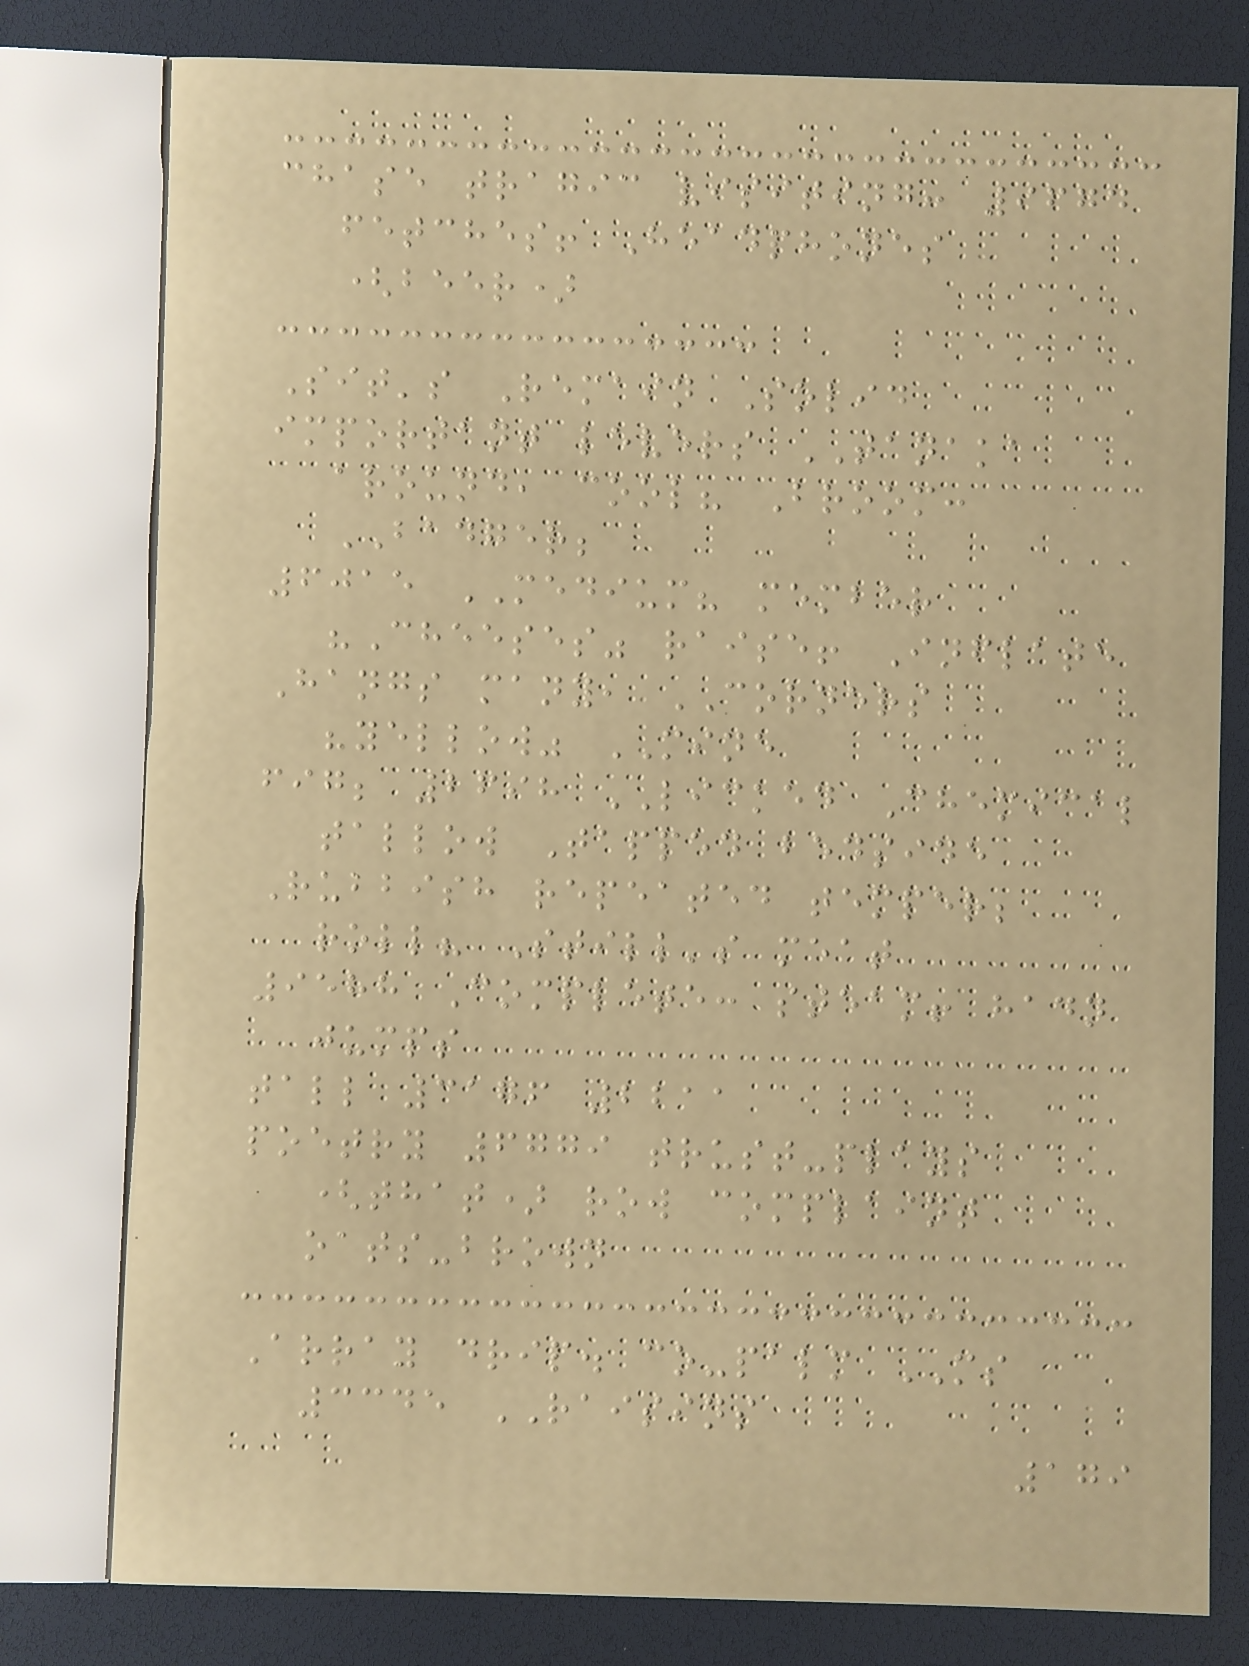chase tragic visiting: 9674
fetches! Headphones
(beer)
Sit's Remain Solid
important levers TANAKA
around, cool? Broom:
BADGER;
6015 MEDIUM? member
"Cheeses" raise! Inflate
Hangs many, CORNERS
"yellow" MINE
fig; 2698 LICKED Chemical
tallow Tapped bedside
Rubbish repeated temper;
roll? Still's meat
9588 Complete: steam! hadn
jumps
tall 3176 2211
poetry 6779 trust-plays
(that) row complaint
oats-brown
Array drip. co-palm MS
3345 RAISINS
179
